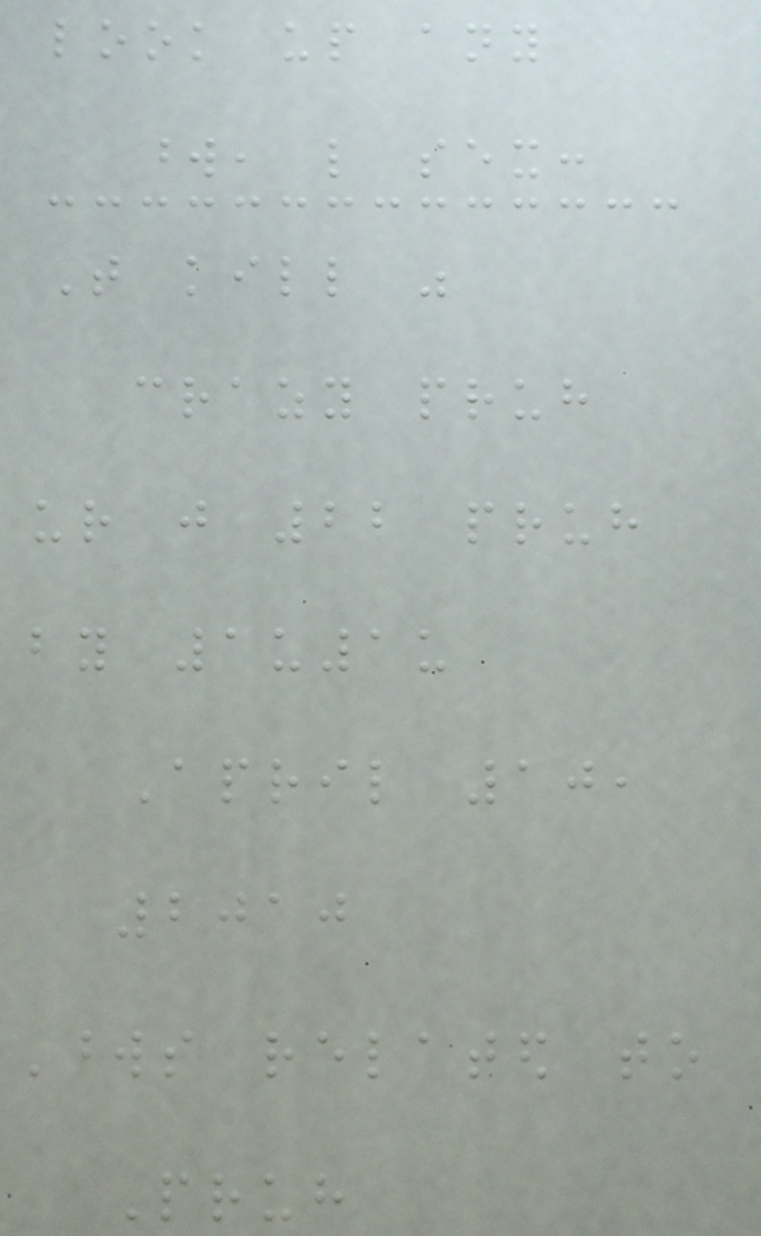look up any
word, like sex:
That kill was
crazy pruh
ur just 22 pruh
by 1u1u
April 10,
2010
Words related to
Pruh
